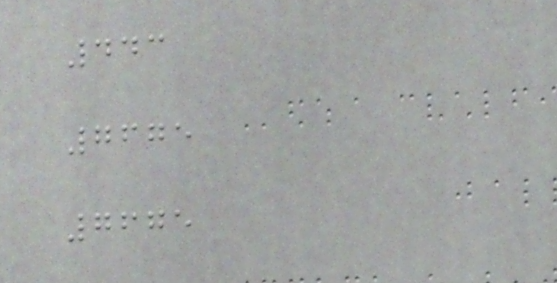443
7675
7675
